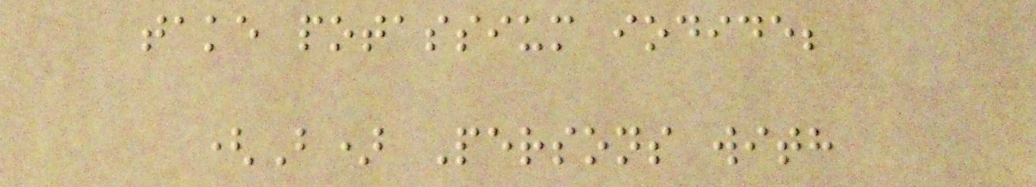take potassium iodide;
(B) Persons with
